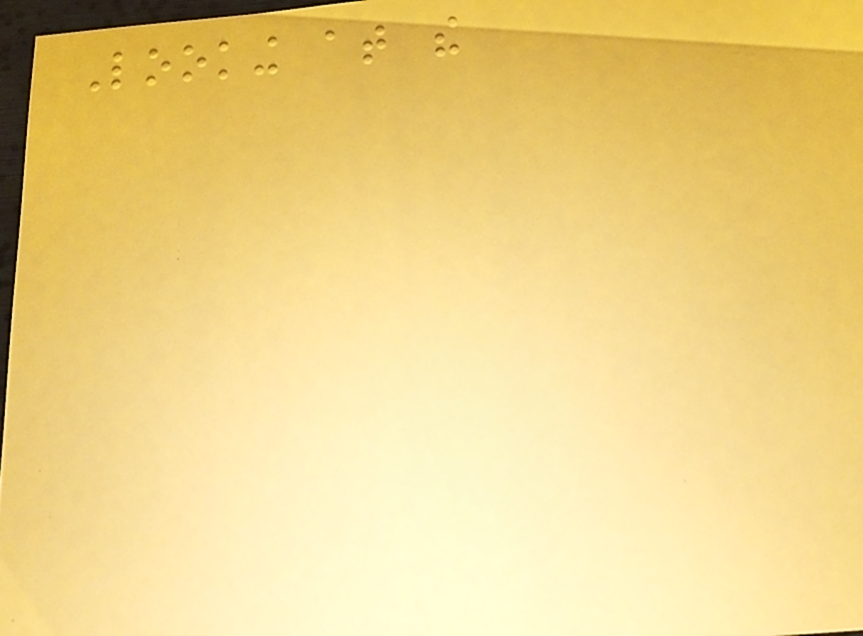Looking at the
